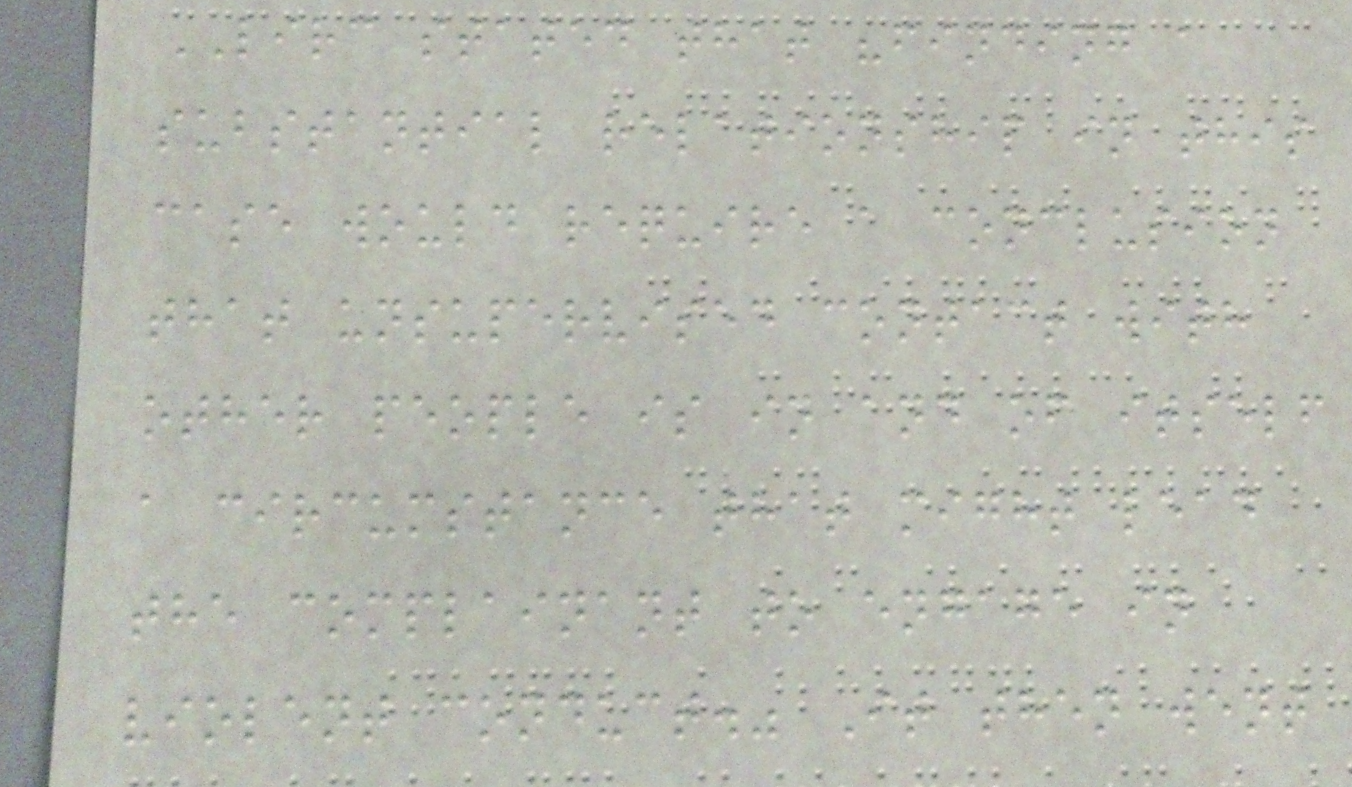LIRC stated that "finding a
substantial relationship in this
case would require a conclusion
that unsupervised contact with
other people is in and of itself
a circumstance that might lead
the complainant to engage in
violent conduct." It then went
